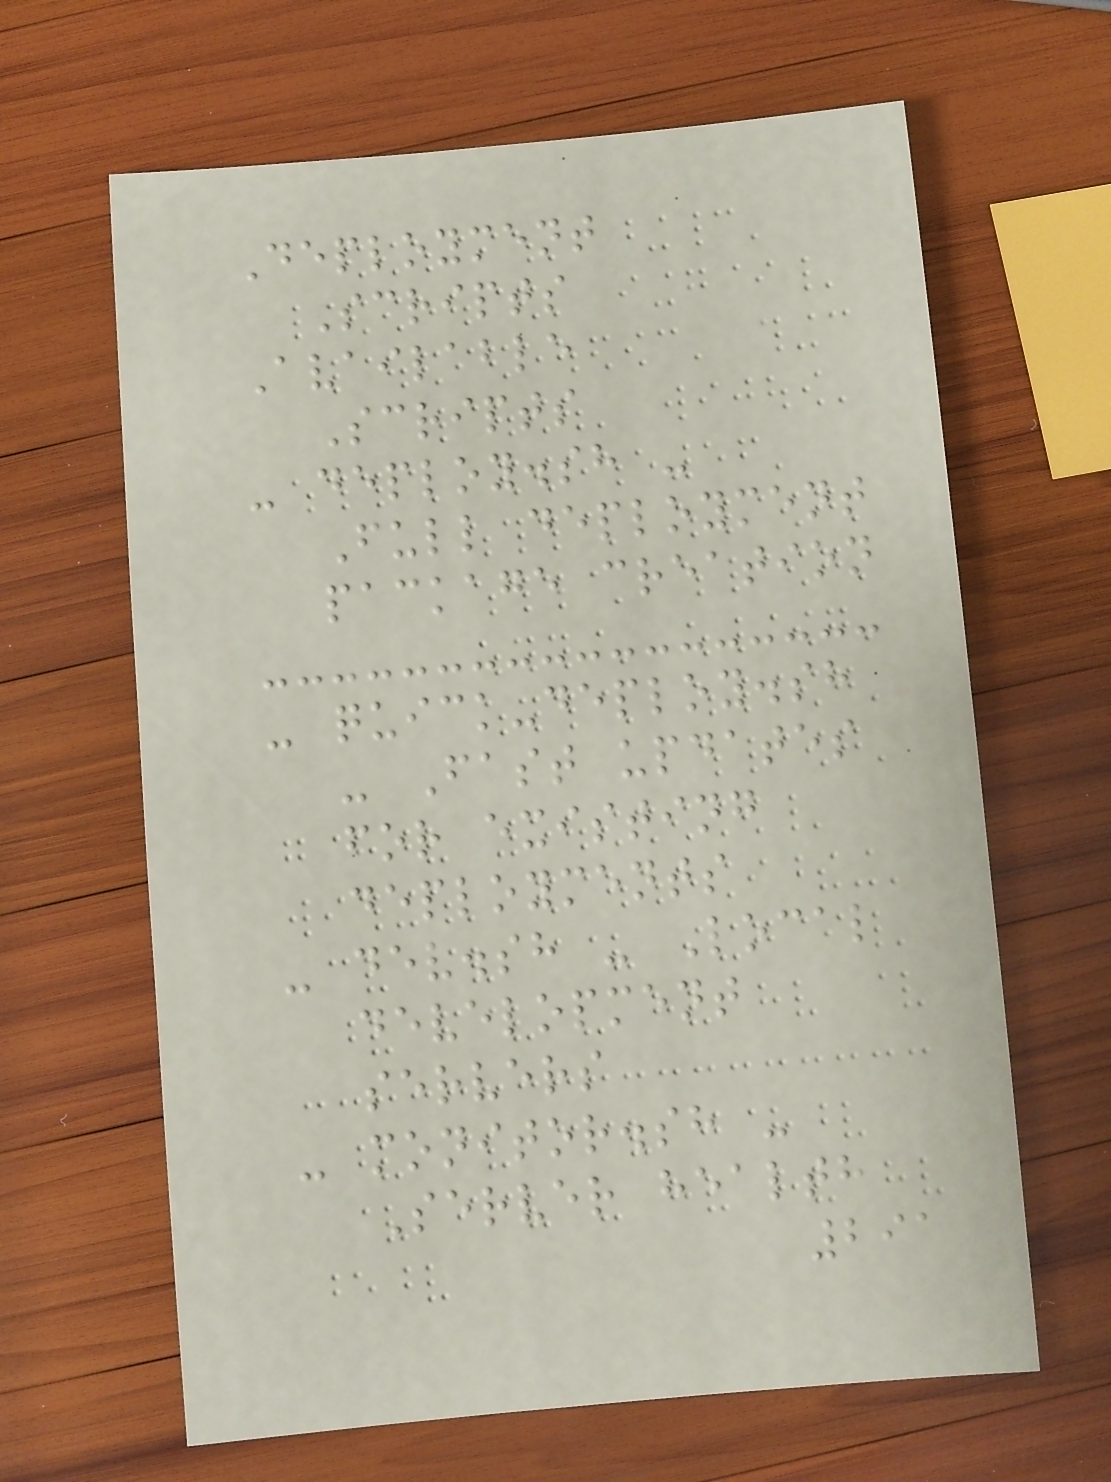Deployment
Scripts
Available
Scripts
- deploy.sh -
Full deployment
package creation
- quick-deploy.sh
- Fast updates
for existing
deployments
- dev.sh - Local
development
servers
- monitor.sh -
Server health
291
